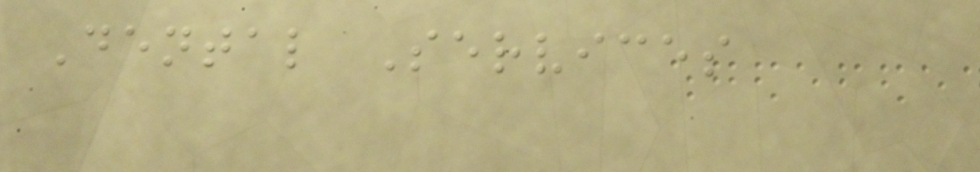Dental Services
